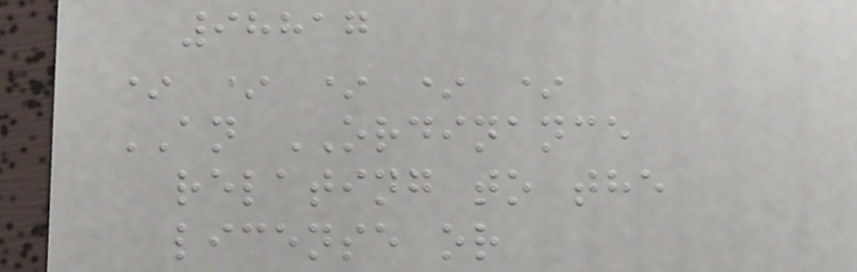98817
* * * * *
AN ORDINANCE
relating to the
license or
